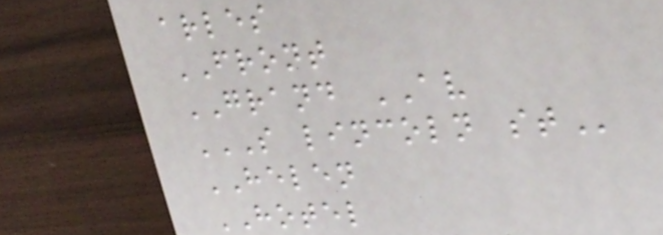arles
FRONT
GRAND AV
S LINCOLN ST
HELEN
HOTEL
